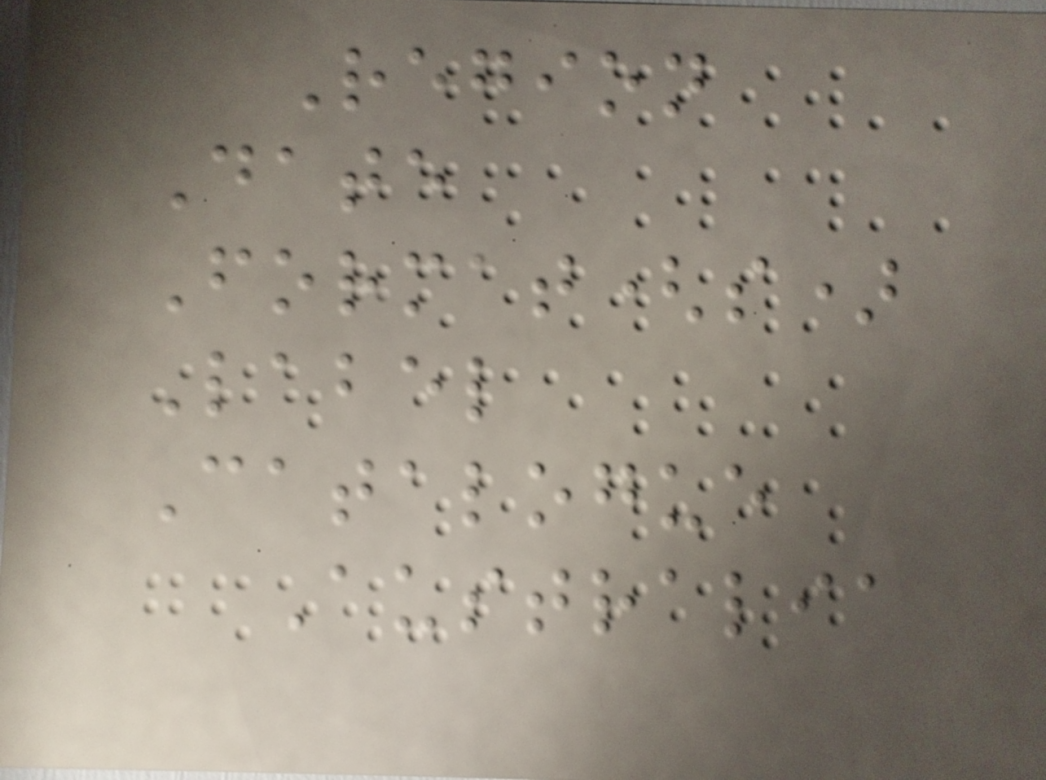Region
Date
Format(s)
Label
Catalogue
Australia
